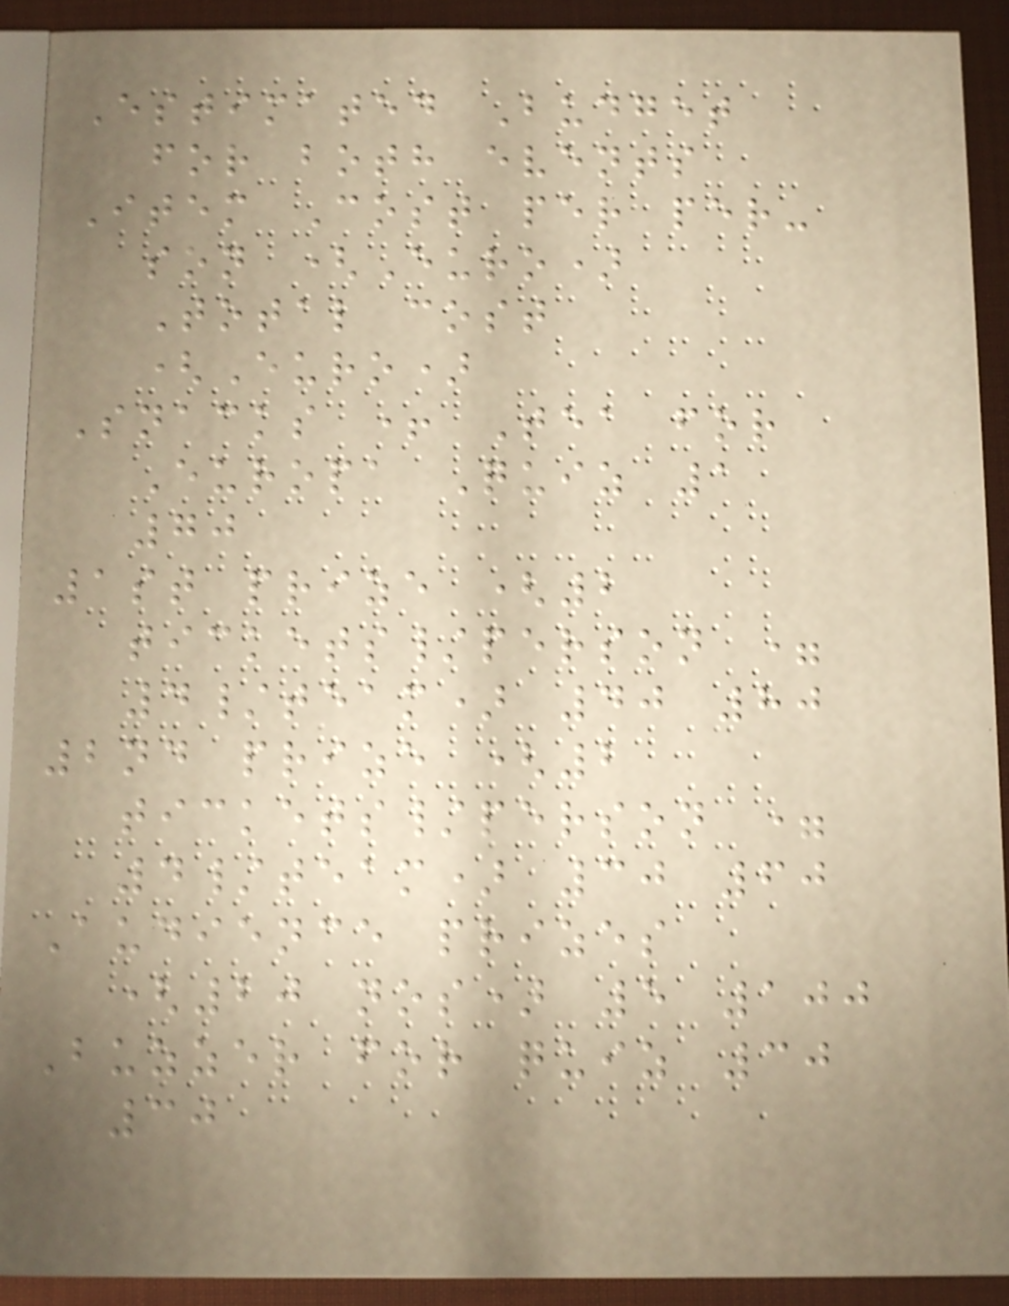Estimated Budget
for both events
Item Cost per per-
son (Euro)
Total cost
(Euro)
Snacks + Tea for
Europa Quiz 1
70
1st prize (2
tickets/person =
4/team) 40 80
2nd prize (2
tickets/person =
4/team) 30 60
Audience prizes
(20 nos) 5 100
Buzzer for quiz 30
30
